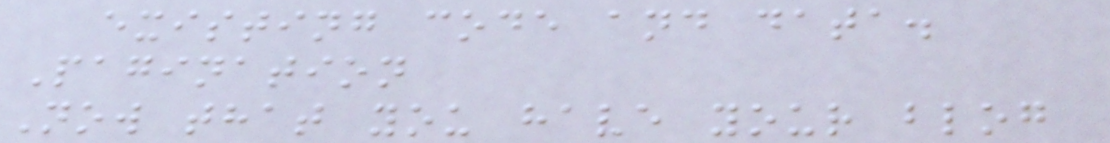existing code and data.
Pagination
Now that you have your blog
